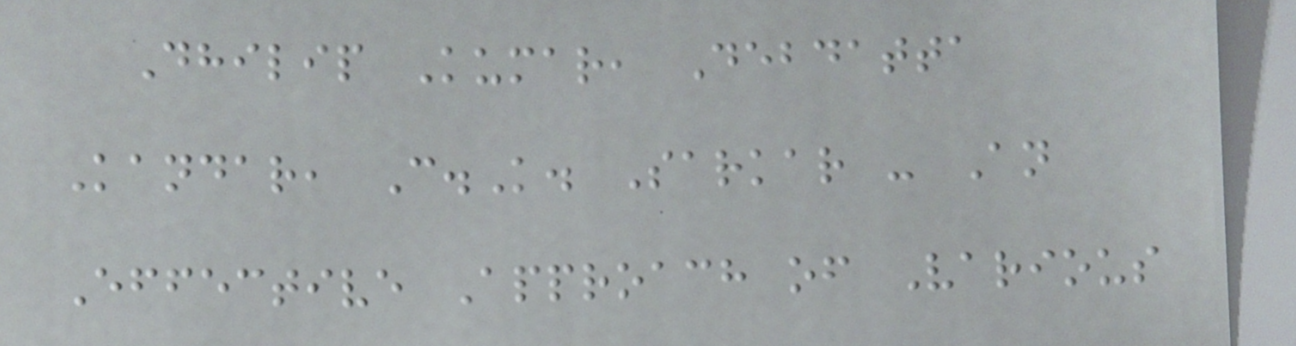Dhilip Kumar, Debdatta
Kandar, C.K. Sarkar - An
Effective Approach of Various
